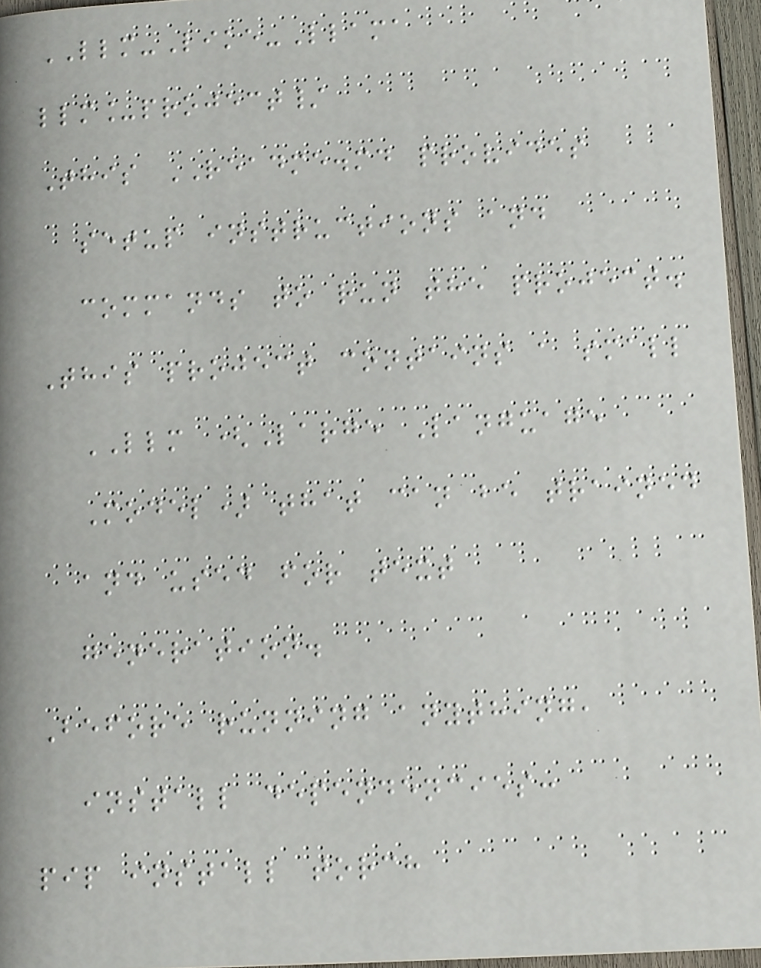LLM-Like-Llama
llm_project/
This README.md provides
setup instructions and
commands to run the project.
This project contains a small
LLM (Large Language
Model) that can be trained
and used for text
generation.
Before running anything,
install dependencies:
pip install torch
